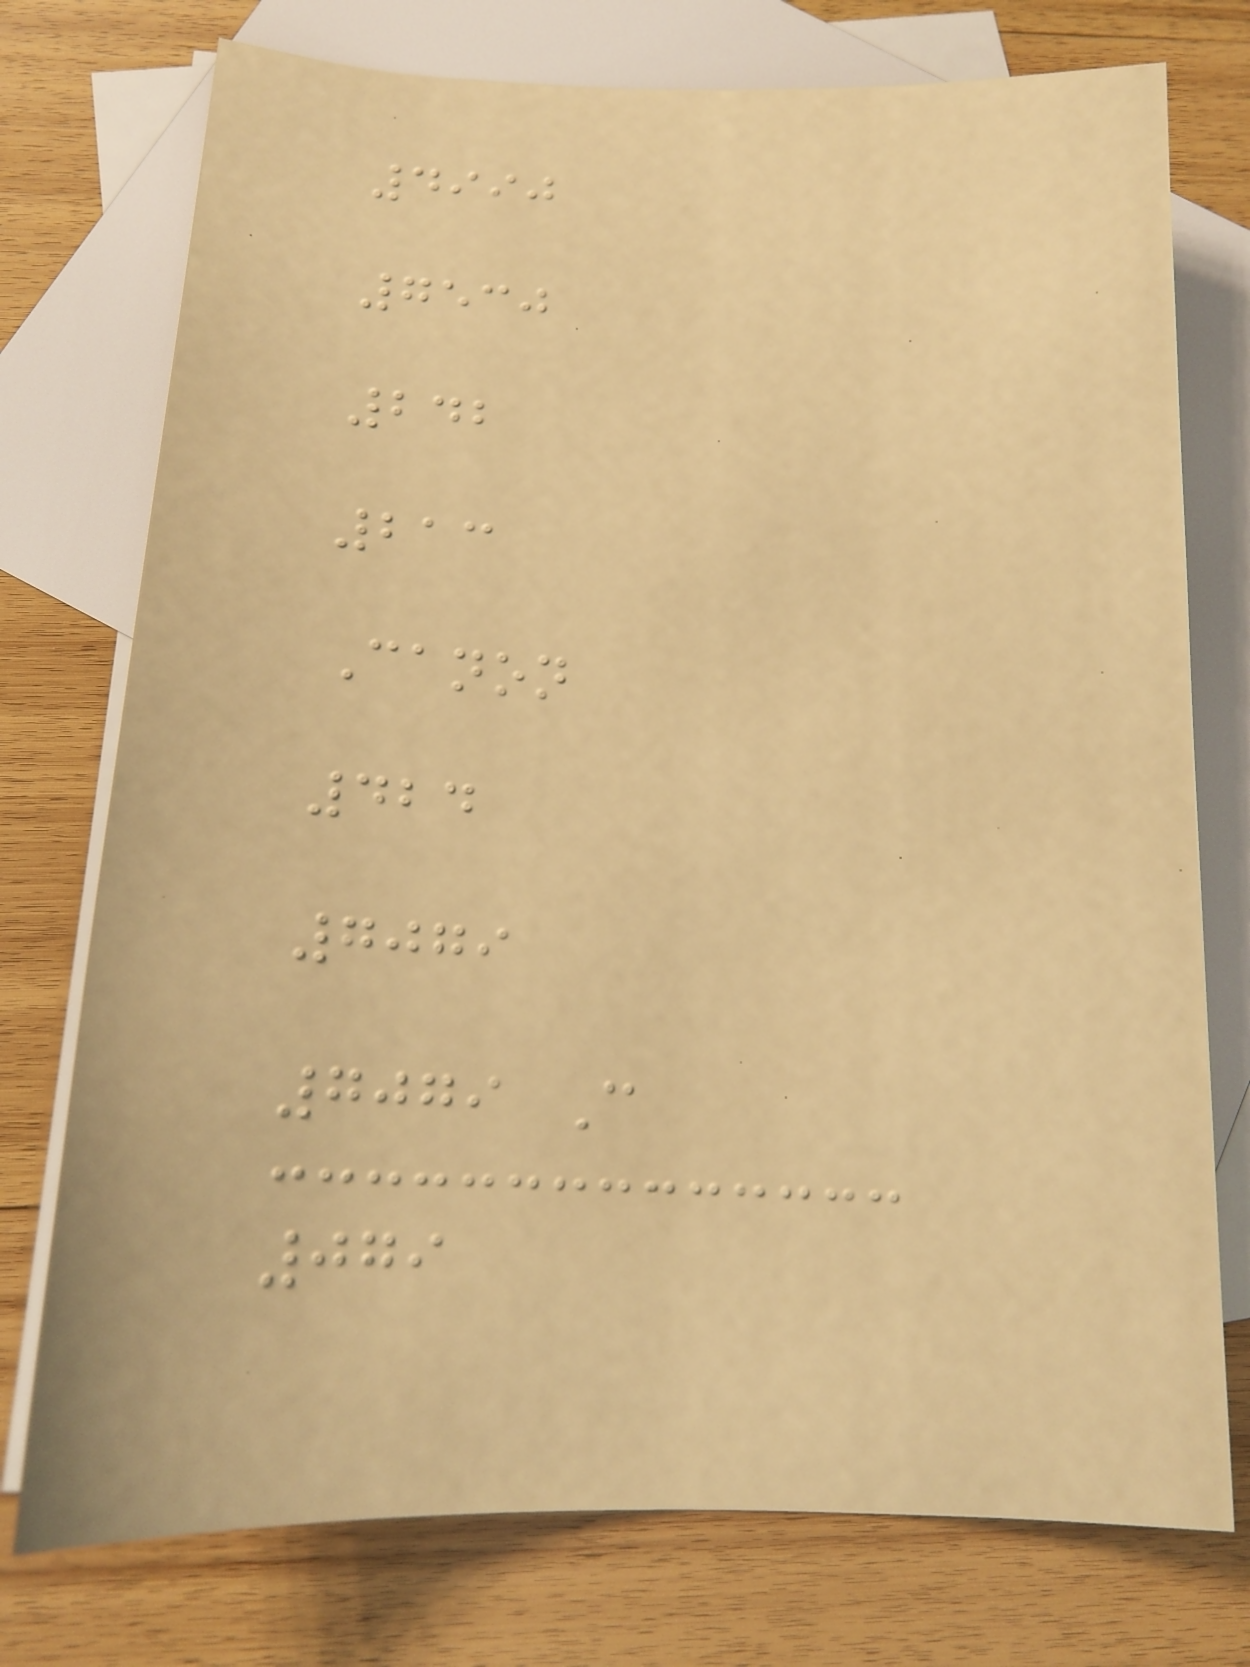4990
7530
242
213
Canon
424
7079
7079 C
079
